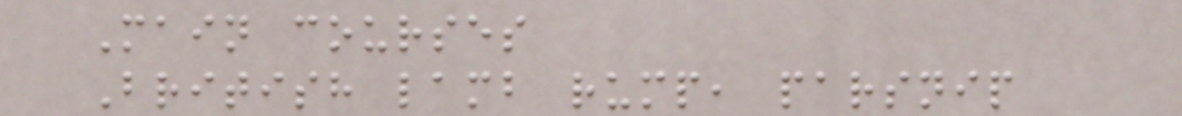Main courses
British lamb rump, parsnip
